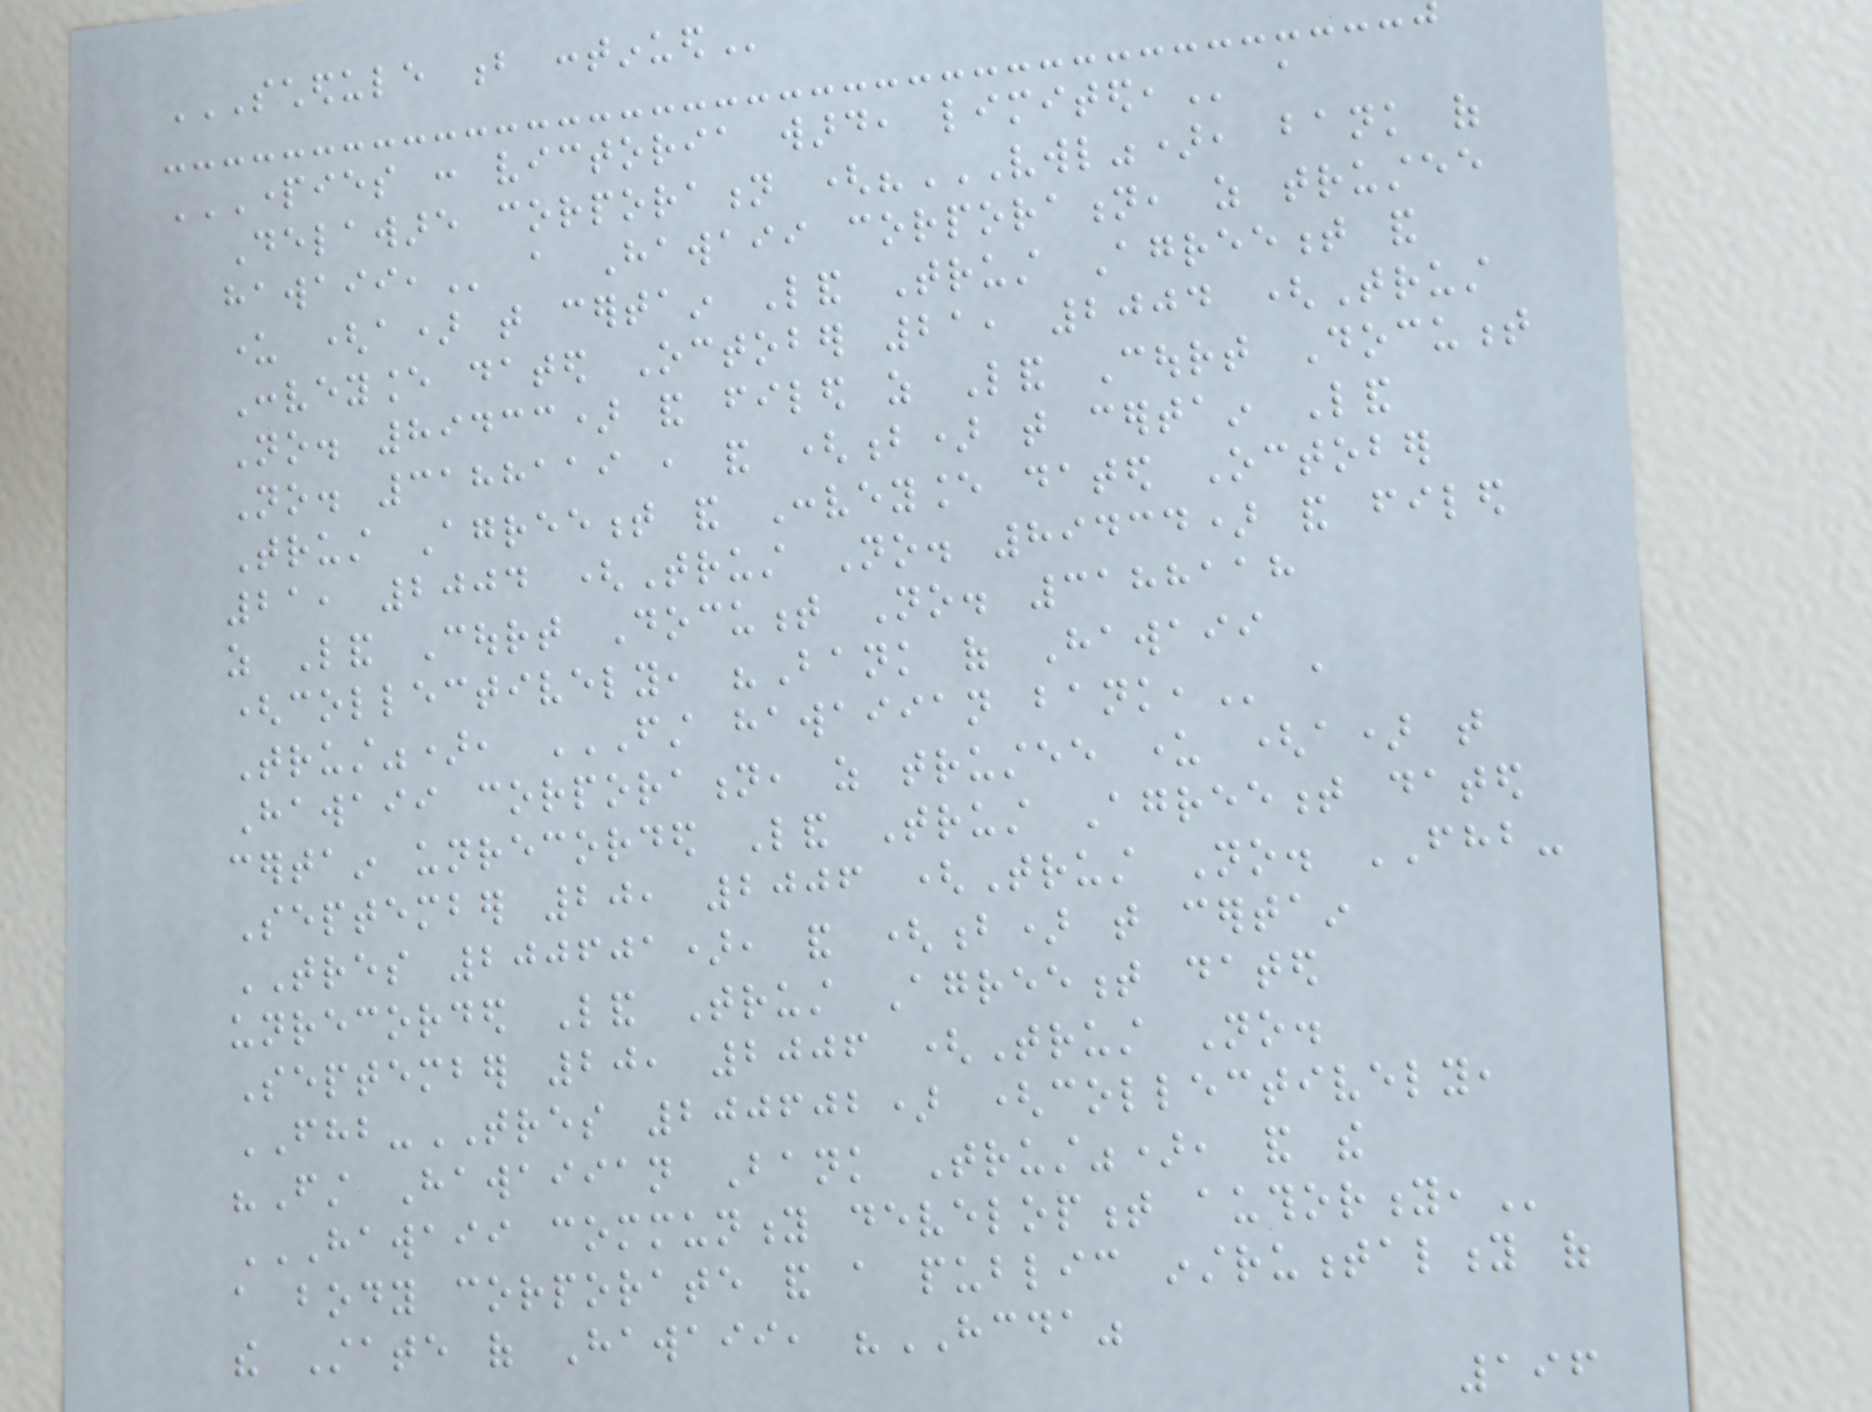SCHEDULE B CONTINUED
PARTIES : VICTORIA WARD, LIMITED, a
Delaware corporation ("VWL"), BANK OF
HAWAII, a Hawaii corporation, as trustee
under (a) that certain Land Trust Agreement and
Conveyance dated October 21, 2004 (Trust
No. 89433) and filed as Land Court Document
No. 3188119 , and (b) that certain Land
Trust Agreement and Conveyance dated October
21, 2004 (Trust No. 89434) and filed
as Land Court Document No. 3188118
(collectively, "Bank of Hawaii
Trust"), FIRST HAWAIIAN BANK, a
Hawaii corporation, as trustee under (a) that
certain unrecorded Land Trust Agreement dated
September 20, 2006 (Trust No. FHB-
TRES 200601), and (b) that certain
unrecorded Land Trust Agreement dated
September 20, 2006 (Trust No.
FHB-TRES 200602) (collectively,
"First Hawaiian Bank Trust"), and the
HAWAII COMMUNITY DEVELOPMENT AUTHORITY,
a body corporate and a public instrumentality of
the State of Hawaii, "HCDA"
196
